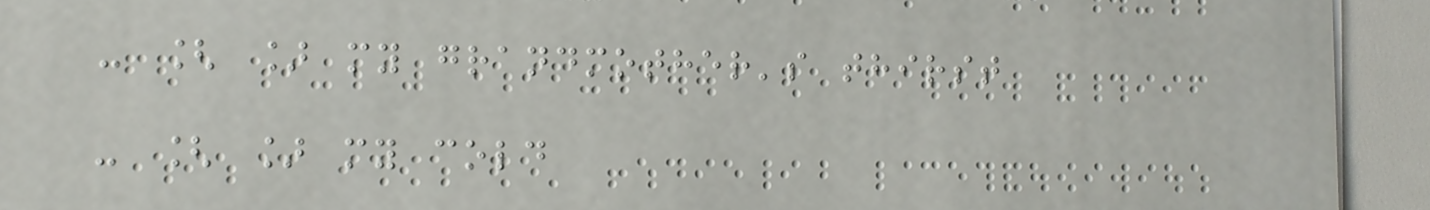- [ ] my grandmother's thirst
- [ ] my cold
